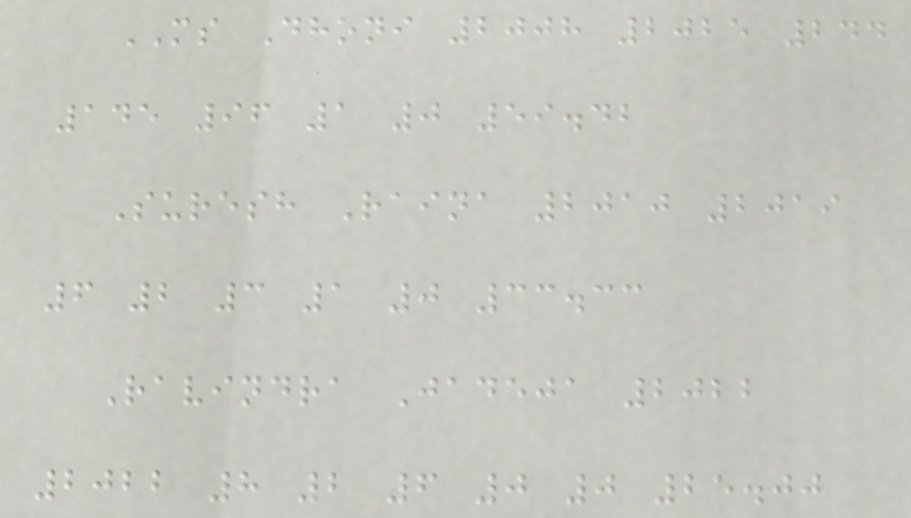MS Dhoni 2008 2025 244
145 96 1 0 59.42
Suresh Raina 2010 2019
6 2 3 1 0 33.33
Ravindra Jadeja 2022
2022 8 2 6 0 0 25.00
